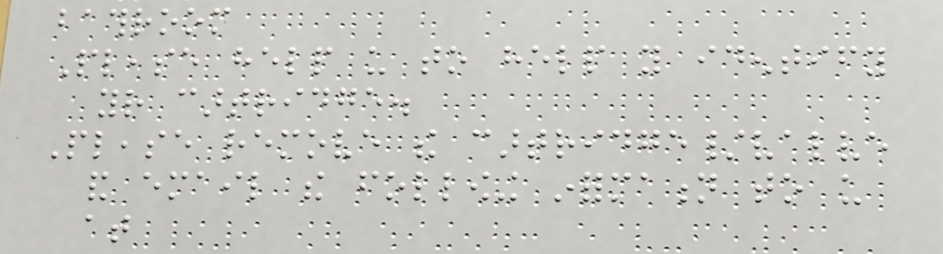bathroom
Please help us to help you identify
your cartridge.
Please remove the cartridge/valve
and email the following information to us
at
